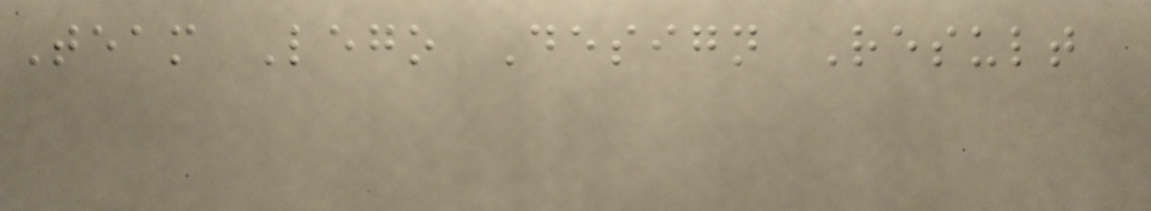Team Lego Design Result
